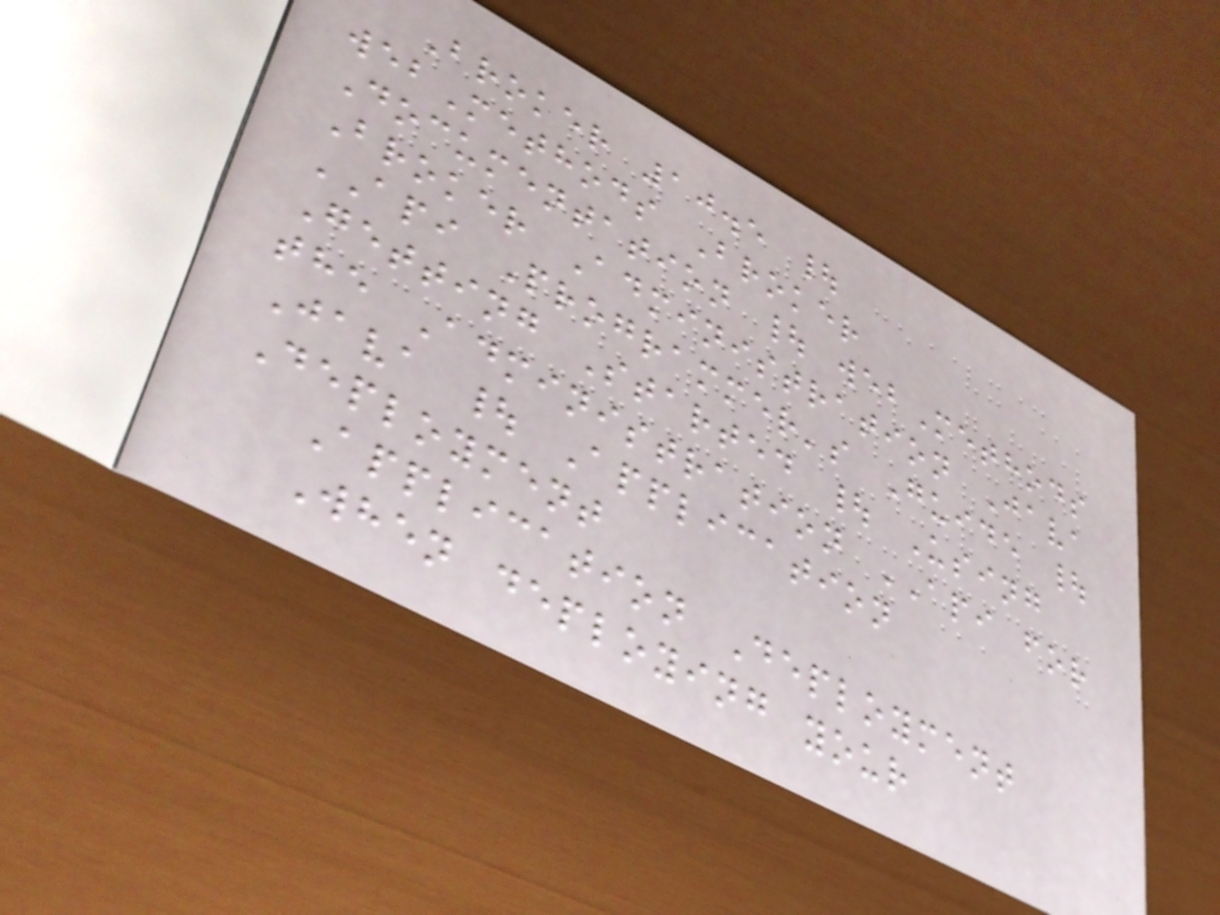Broker 10.5 |
webMethods Broker
Documentation | webMethods
Broker Administration Java
API Programmer's Guide |
Getting Started | Using
the Administration API for
Java | Application
Deployment
Application Deployment
When deploying your
